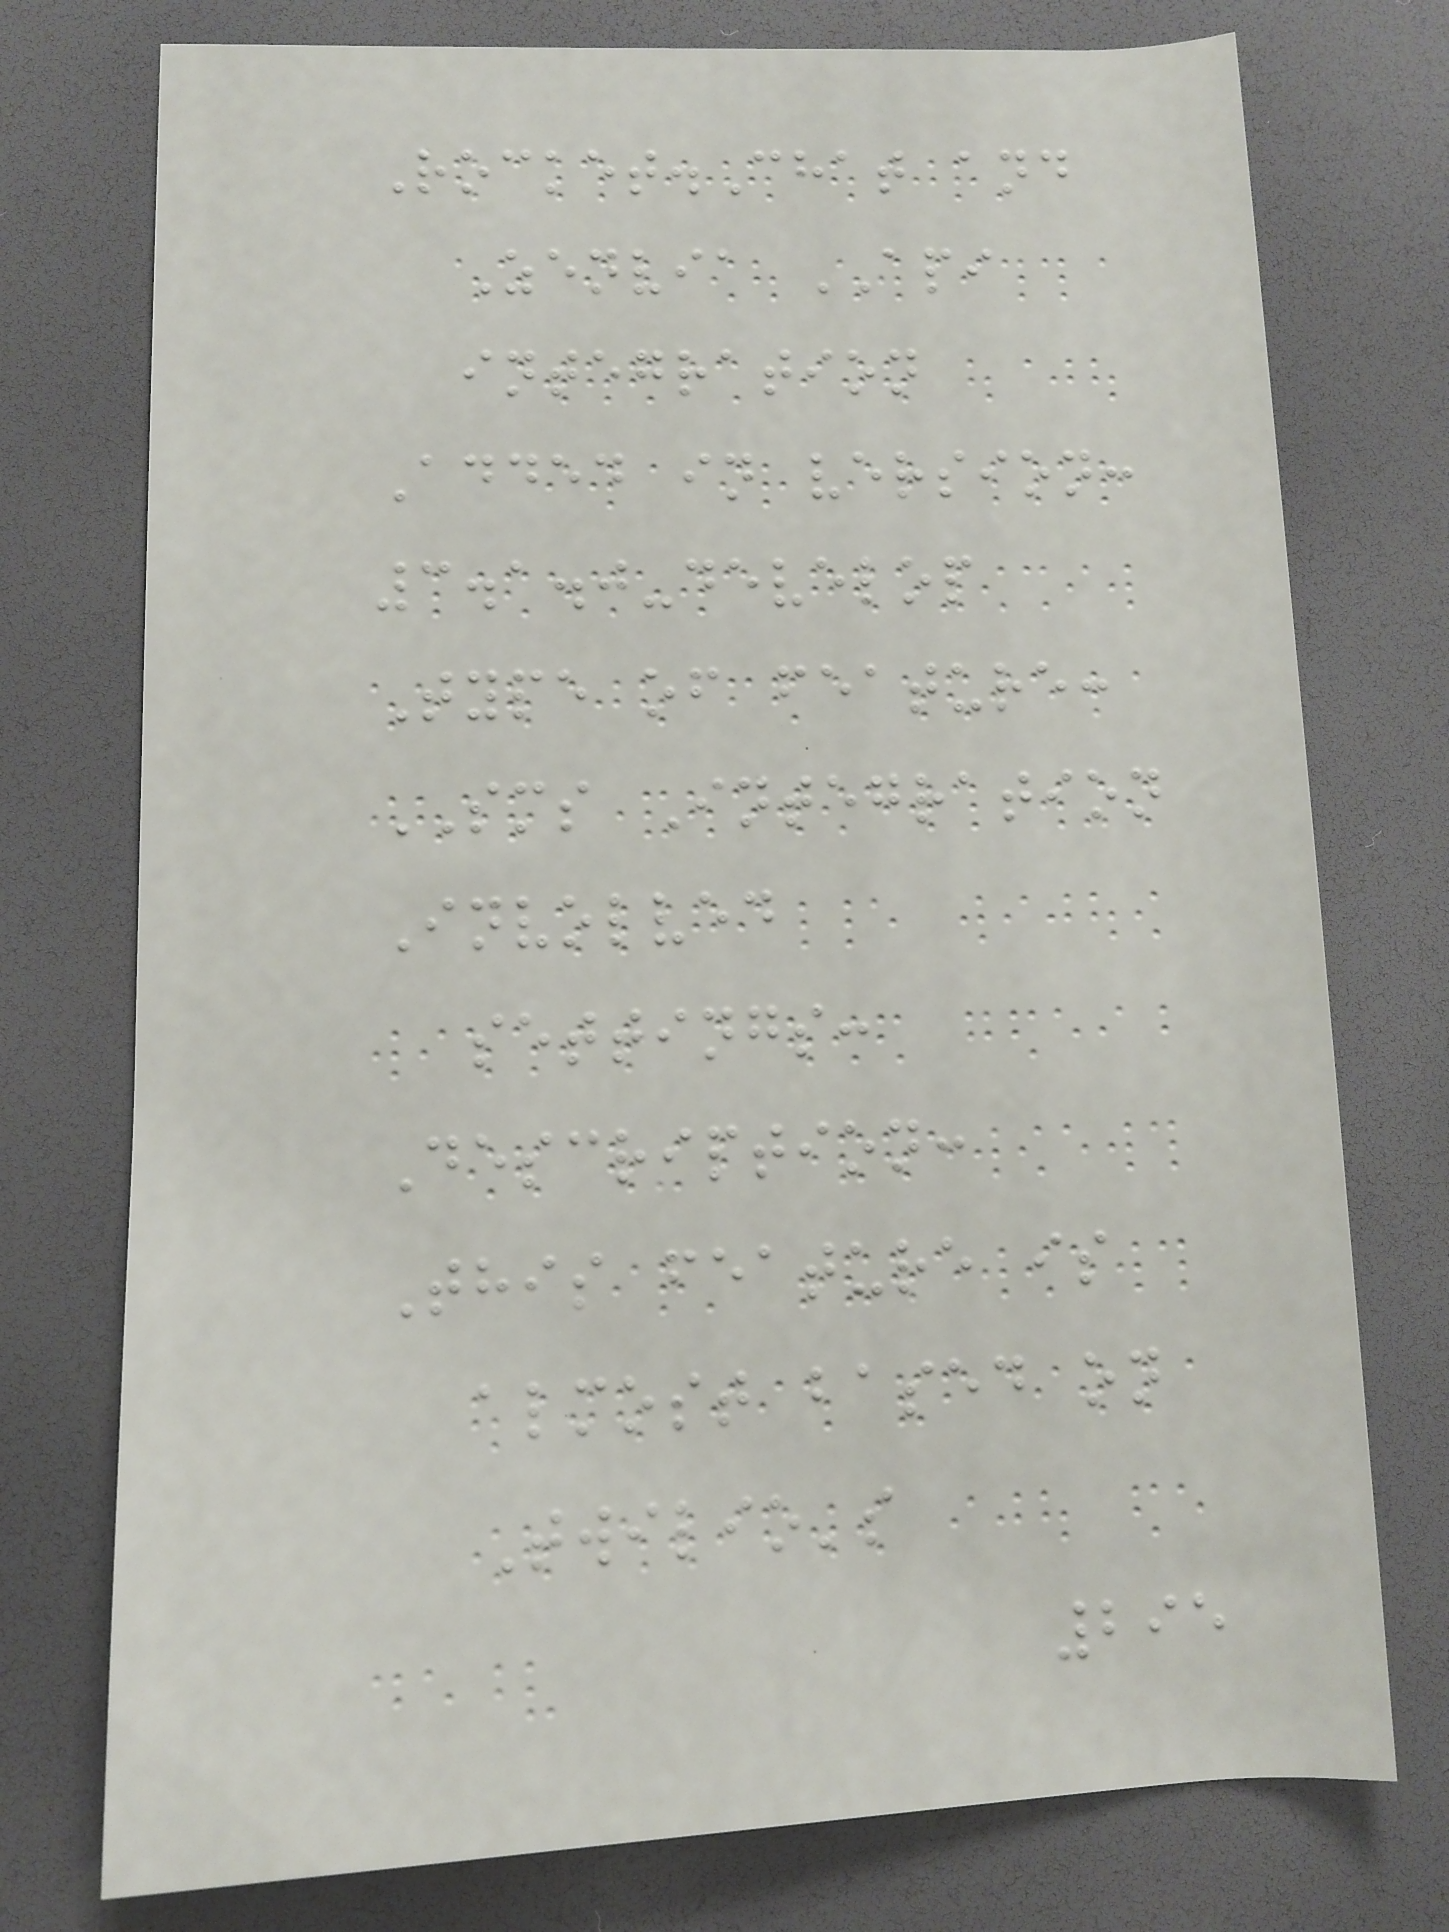Rocket.Chat and
Zenvia API
integration
Added in version:
3.1.0-develop
Type of feature:
SMS Integration
Involved
settings:
Description:
This feature is
almost based on
Twilio's
295
